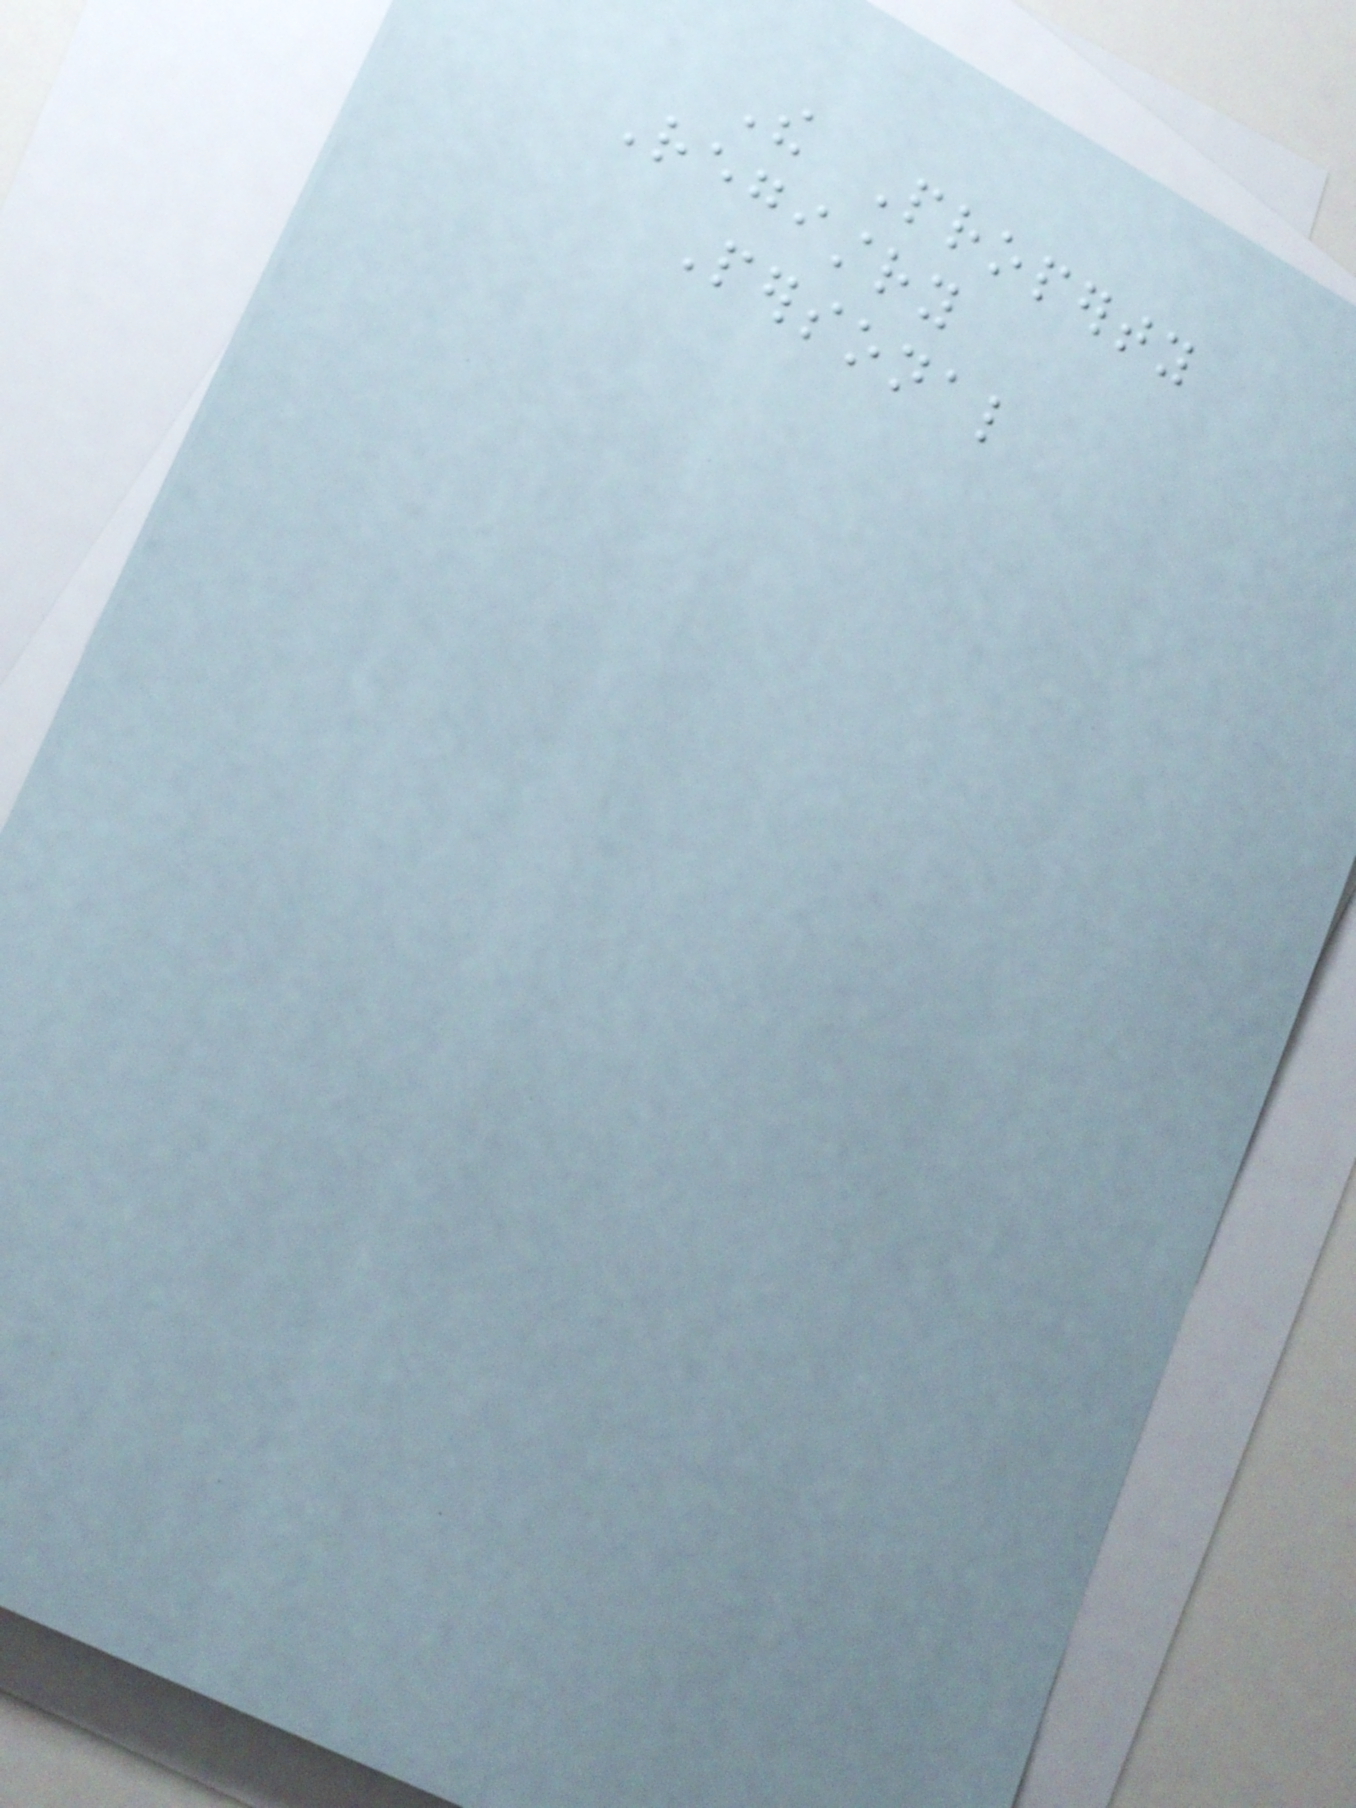The Property
Registry
Personal
